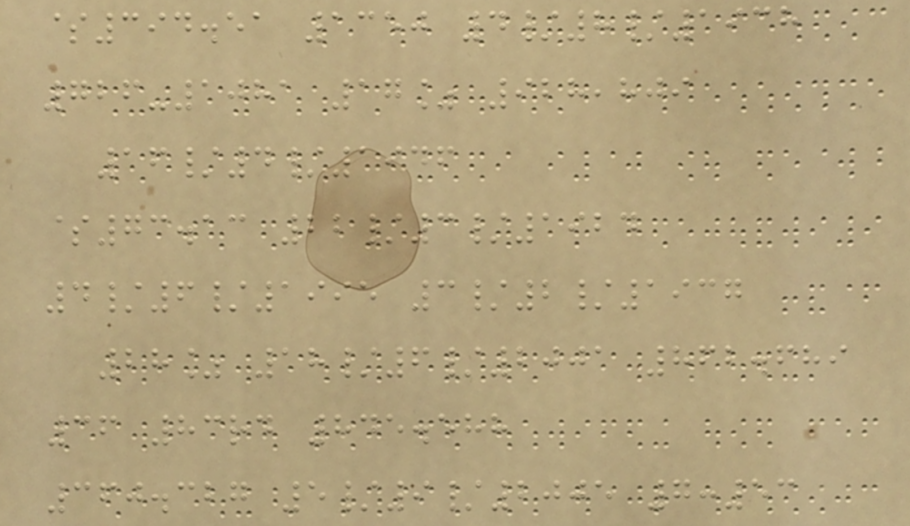$394.51 1350 4/8/1938
726-1081 17% 928,809
16/4/1946
$73.13 22/3/1924
4/6/1995 3/2/1937
28% 18/6/2001 862.689
36 83rd 845.588
360.327 5/9/2005 7:53
